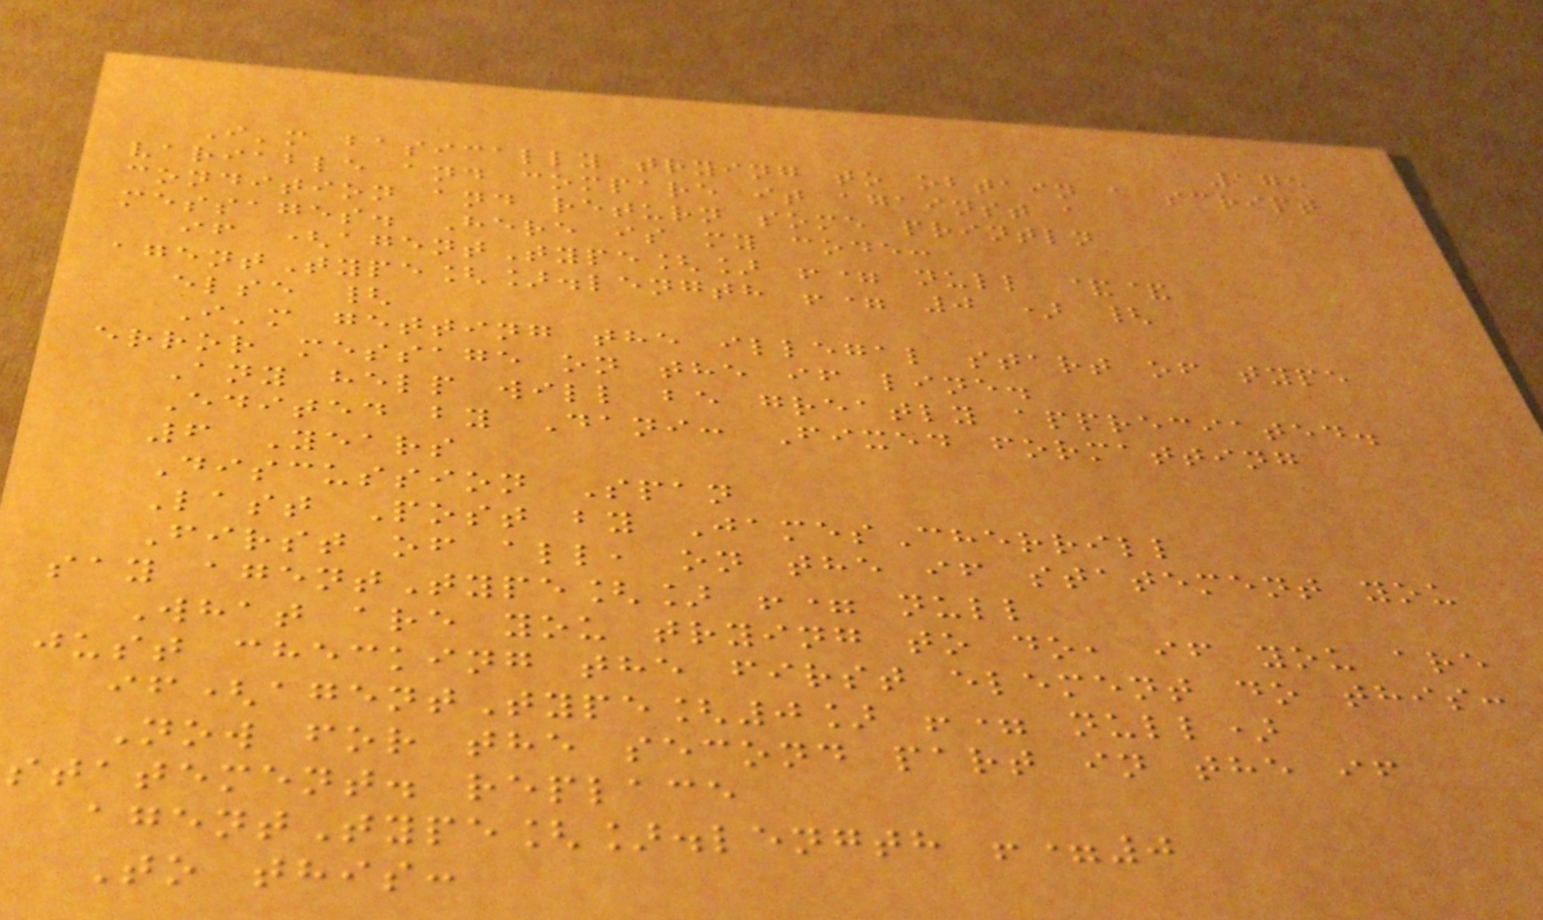175
I'm basically trying to obtain a script
variable and compare it against a
condition and return some println
messages. Here is my code:
if (agentType[] != null &&
agentType[].length != 0 ) {
else {
I'm getting the illegal start of type
error message on the if line.
Any help will be greatly appreciated.
Edited by Dani: Fixed formatting
6 Years
Discussion Span
Last Post by JamesCherrill
First of all, on the if statement you
say agentType[] != null
What are you trying to do, if you are
just checking the first element do this:
if(agentType[0] != null)
Now for the second part in the if
statement. replace
agentType[].length !=0
To this:
